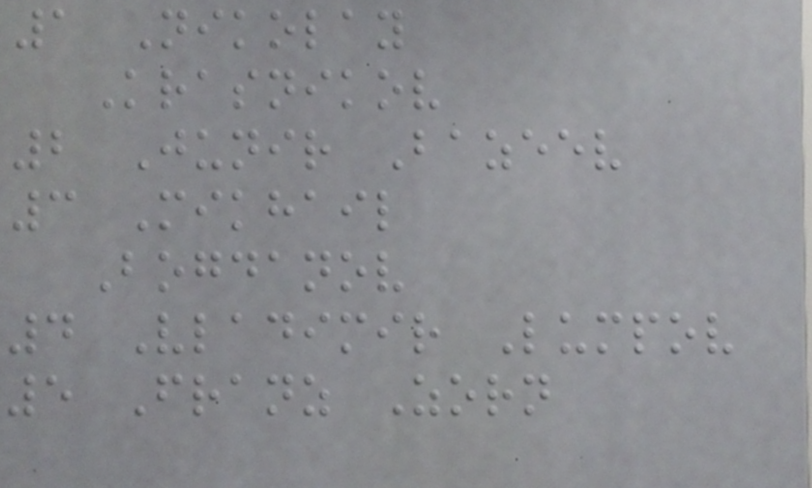1 Nikolay
Krasnikov
2 Junir Bazeev
3 Mikhail
Bogdanov
4 Vladimir Lumpov
5 Franz Zorn
